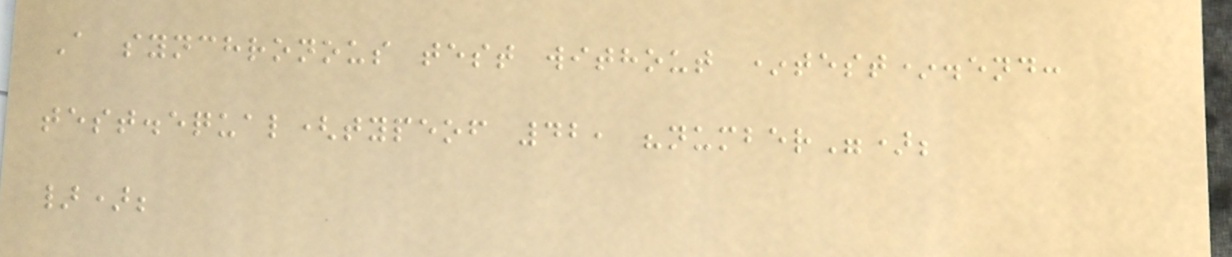A synchronous test without *test*.end:
test.equal(typeof 42, "number");
});
